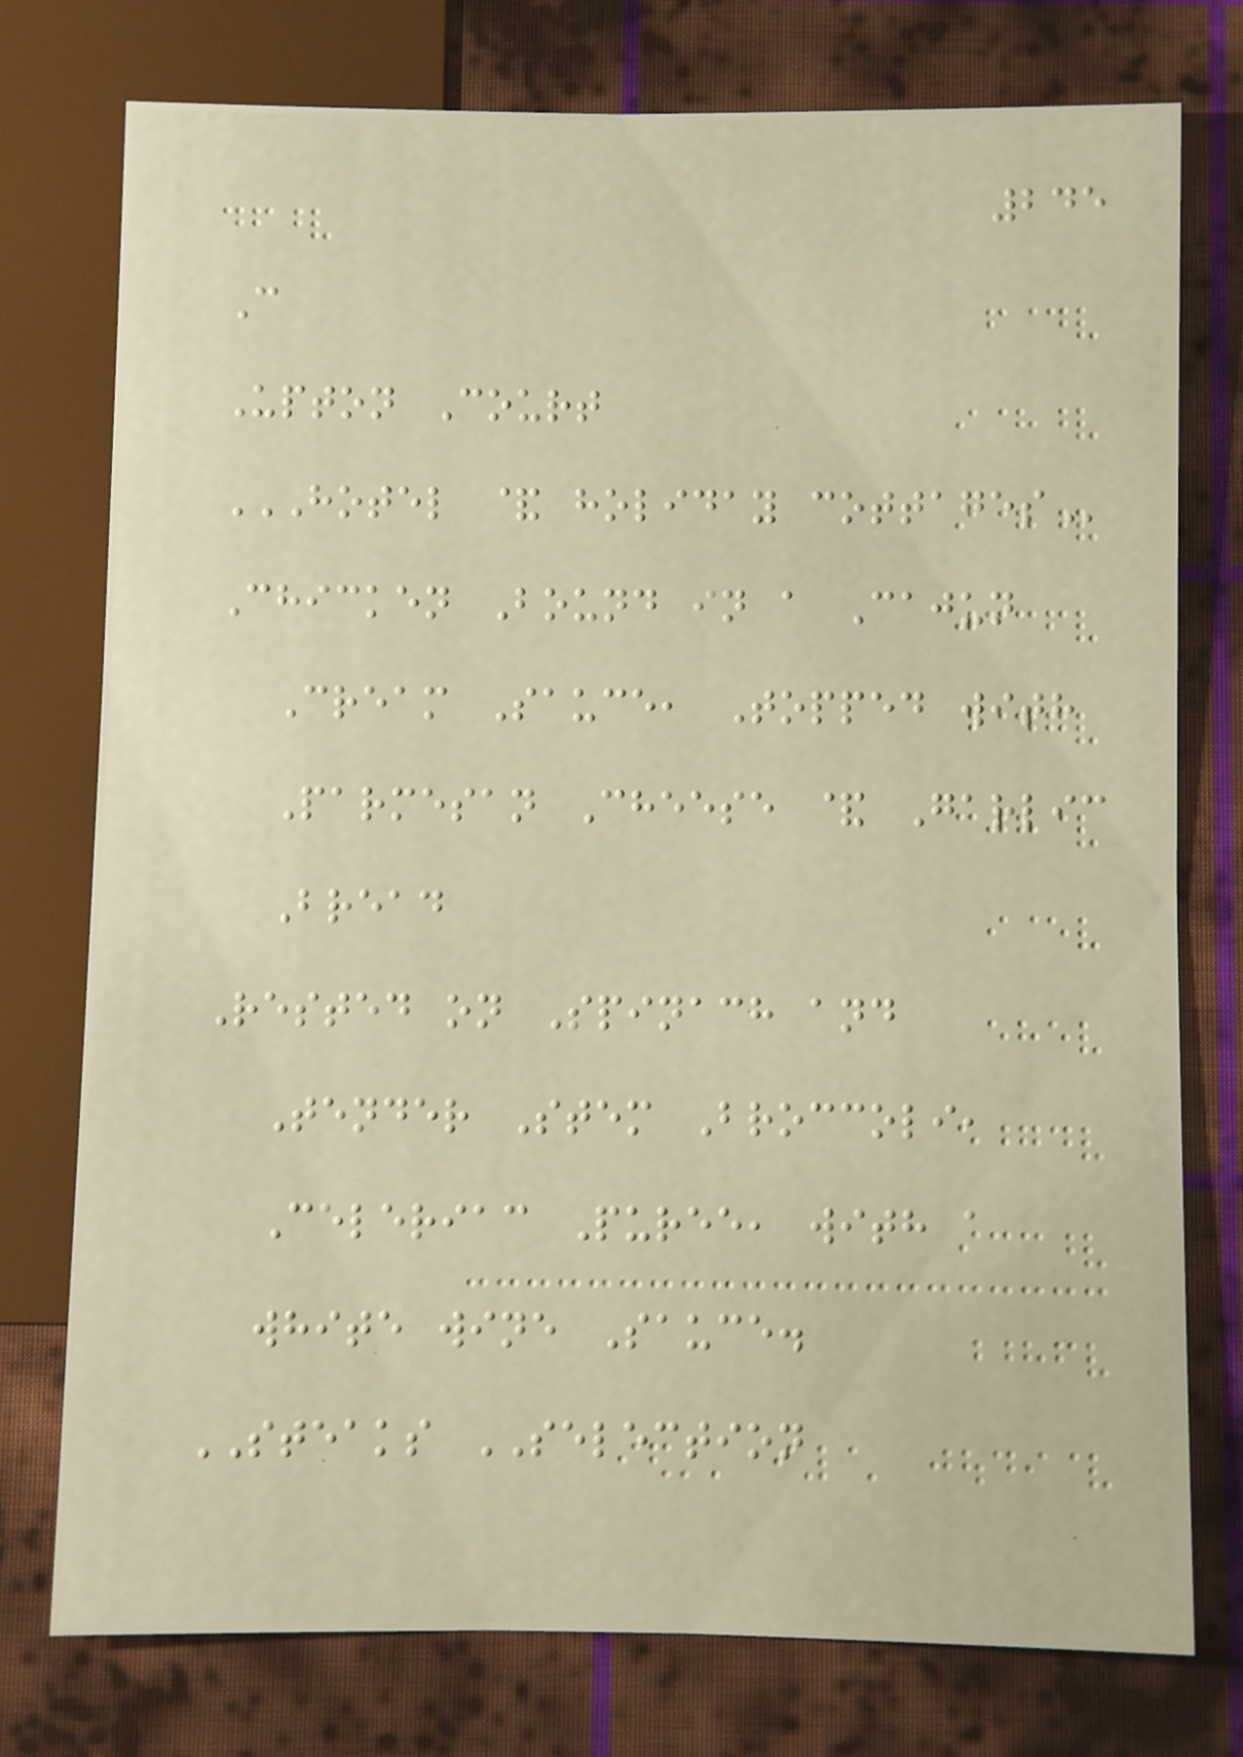245
C
Upton Court
HOTEL & HOLIDAY COTTAGES
Chicken Bound in a Cajun
Cream Sauce, Topped with
Parmesan Cheese & Garlic
Bread
Rested on Spinach and
Tender Stem Broccoli,
Celeriac Puree, with a
white wine Sauce.
STEAKS SELECTION
